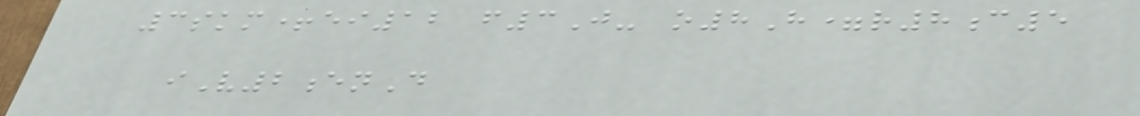3skm+ei12 f3J- o8H=r8c5
iV2enD
